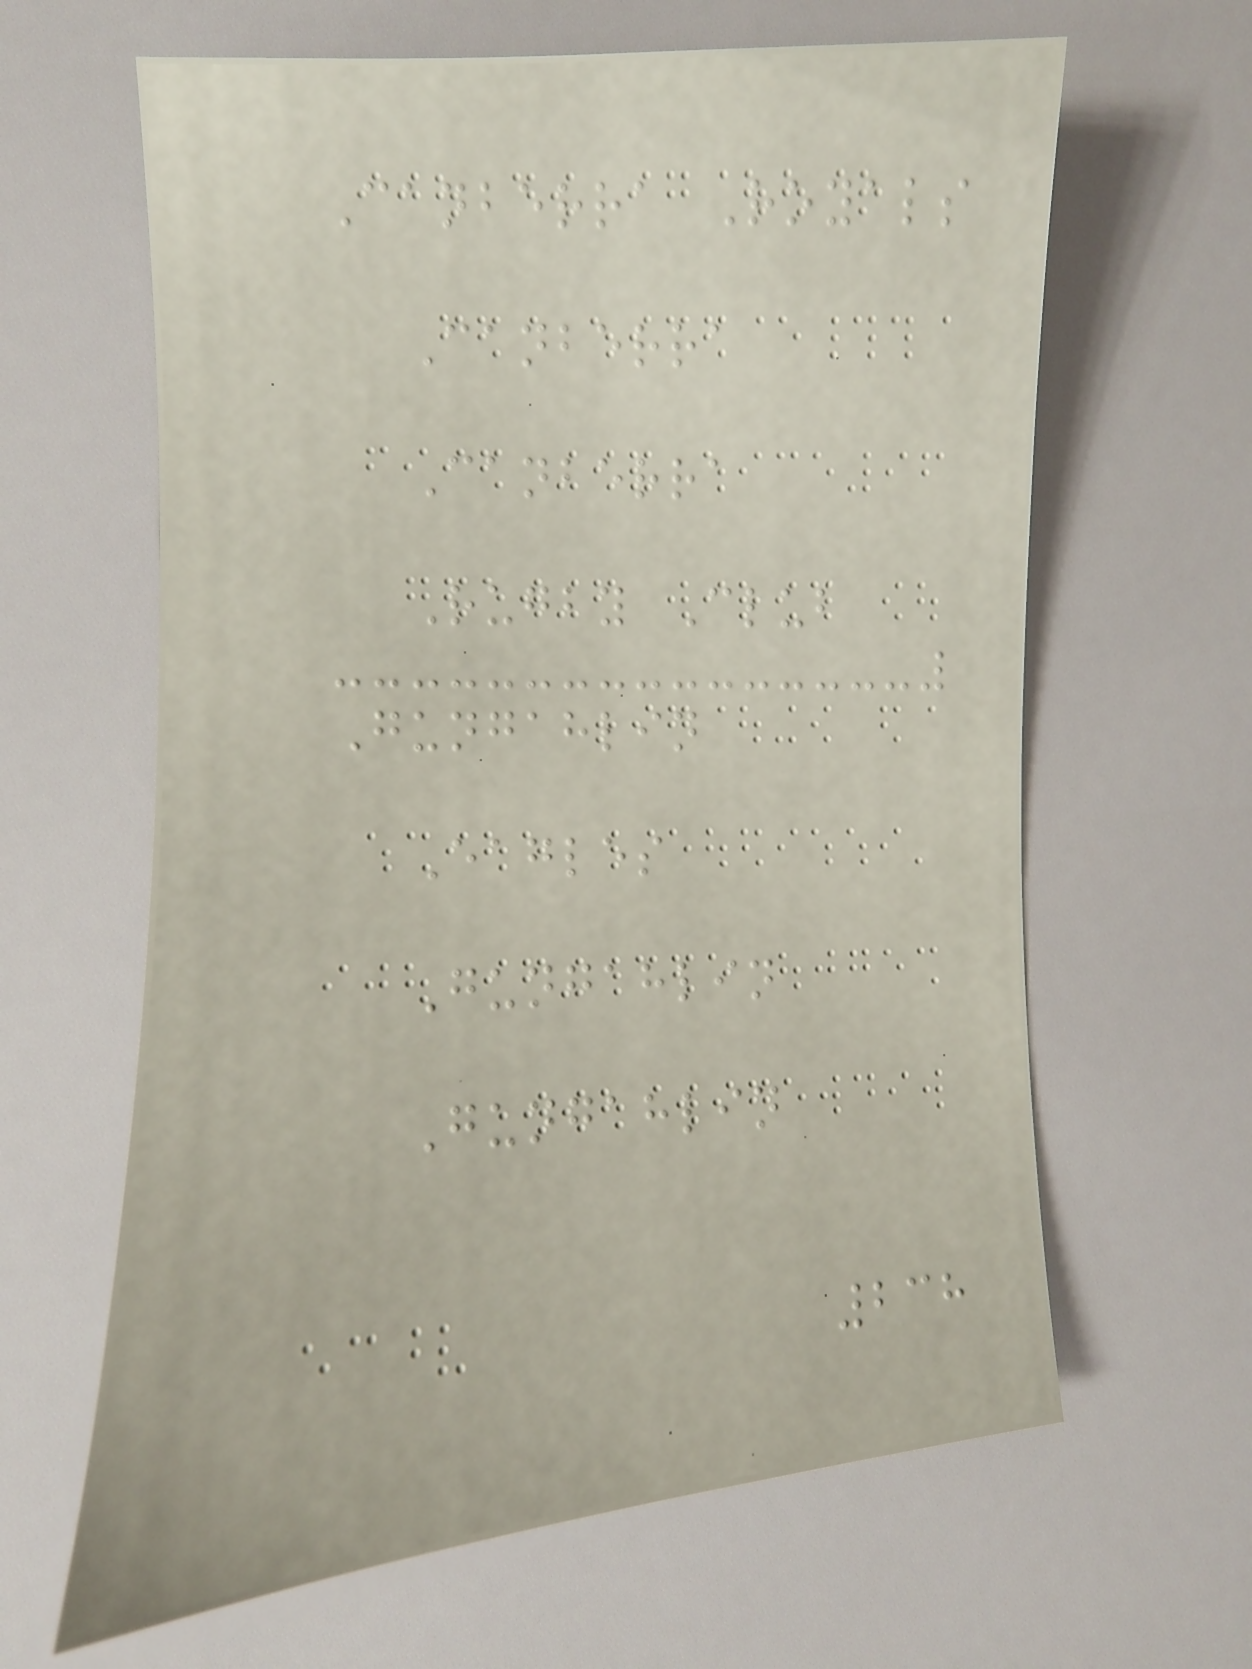Canberra Royals
Canberra
Canberra
Rugby Club
Gungahlin
Eagles
Gungahlin
Gungahlin
238
